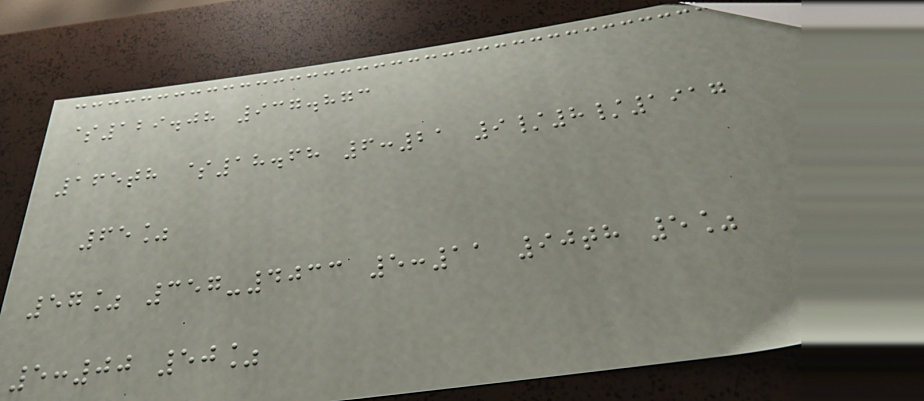$129.08 937.873
165th $18.68 6:21 9/8/1917
65%
57% 357-4033 5:11 90th 5%
5:00 50%
